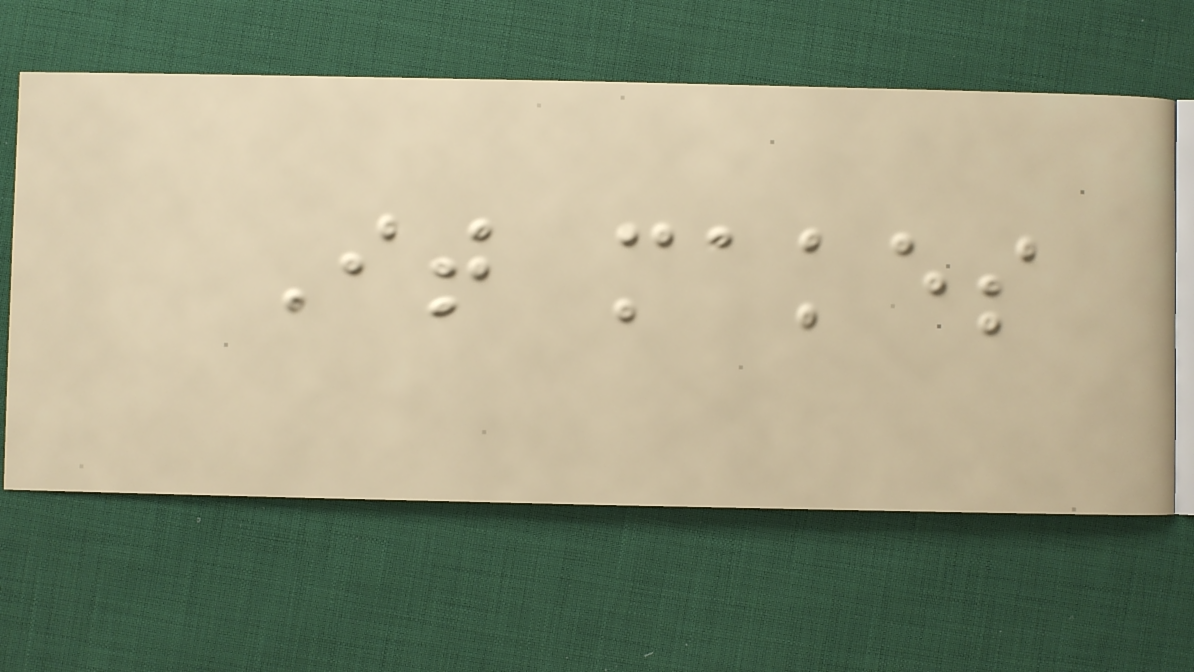It makes
